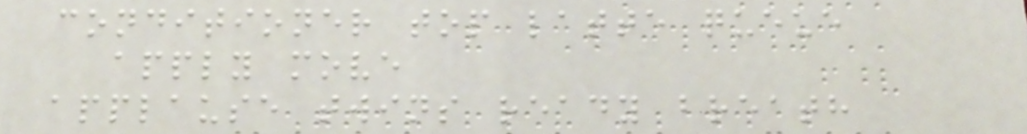conditioner top latte queue
apply move
applause twins ready breath
